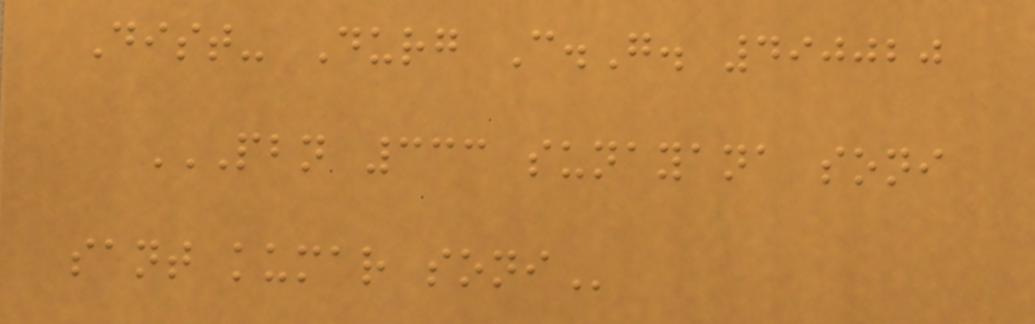Dist- Durg C.G. 490020
PBN 333 SUNAYANA SONI
SANT KUMAR SONI
